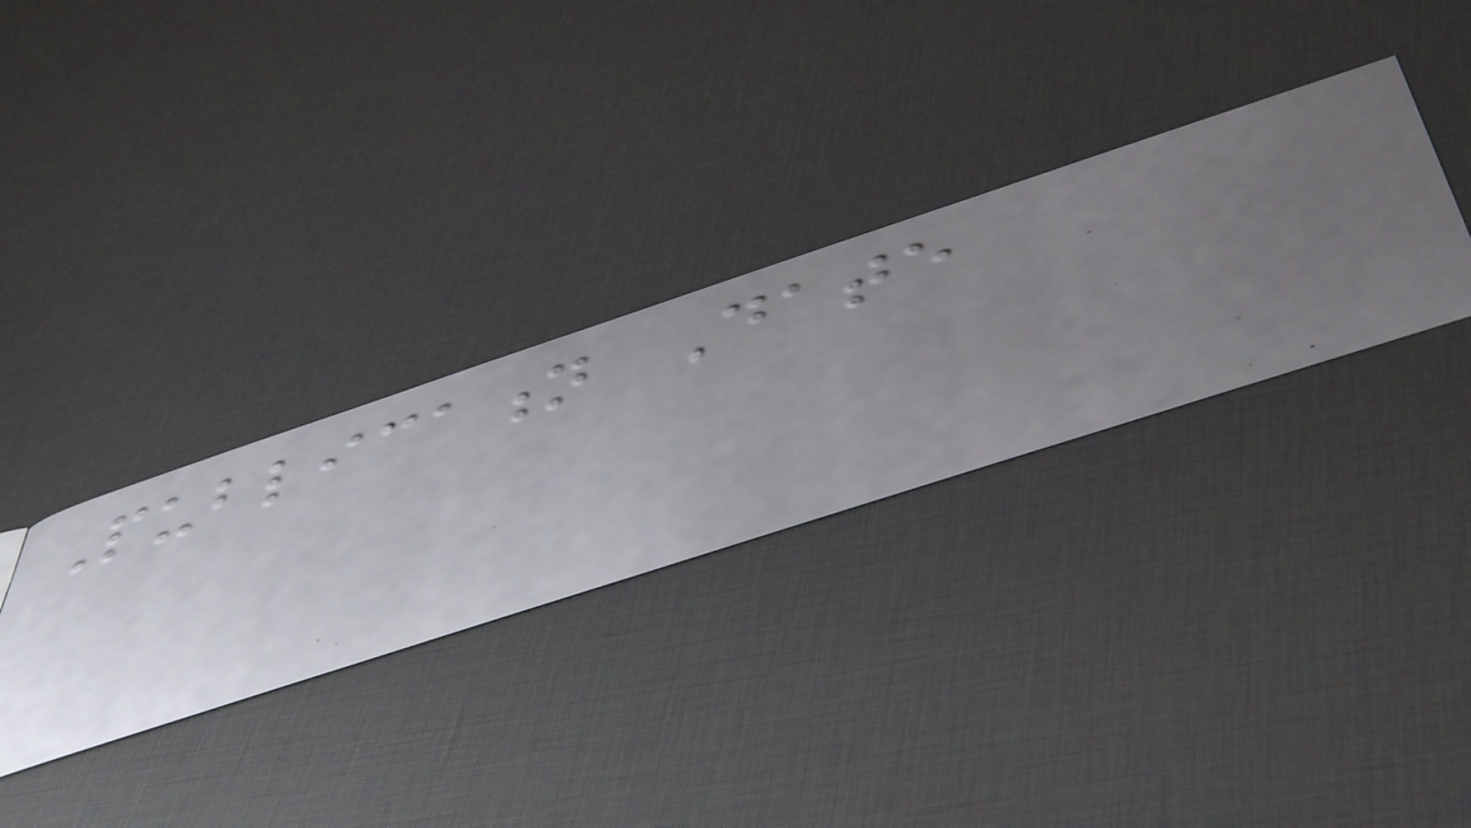Publication Date
